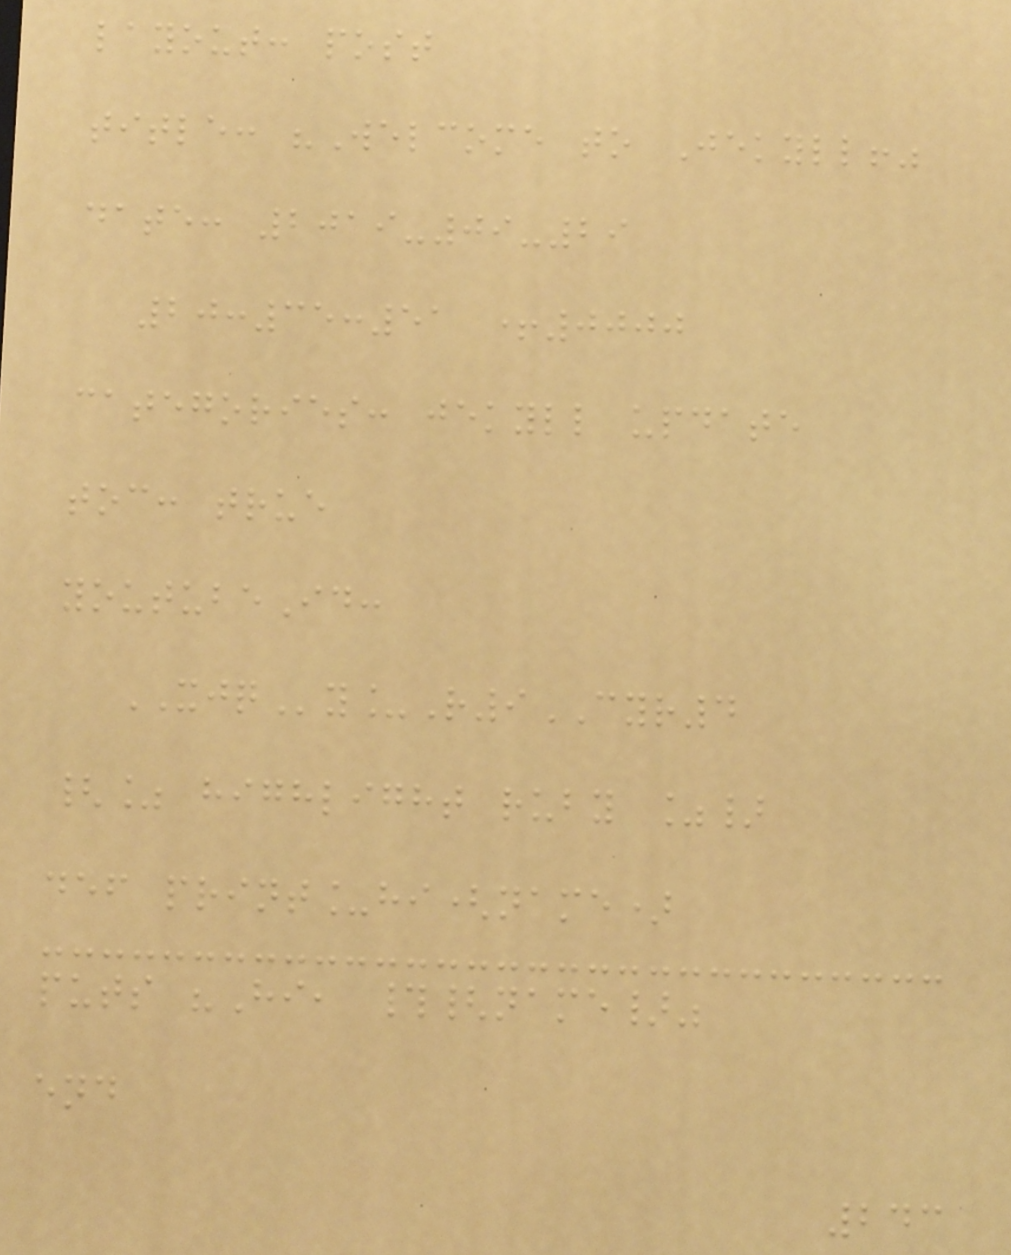layout: post
title: "Welcome to Jekyll!"
date: 2019-09-29
20:35:51 +0000
categories: jekyll update
toc: true
youtubeId:
XJQy_R9CYR4
{% highlight ruby %}
def print_hi(name)
puts "Hi, #{name}"
end
243
